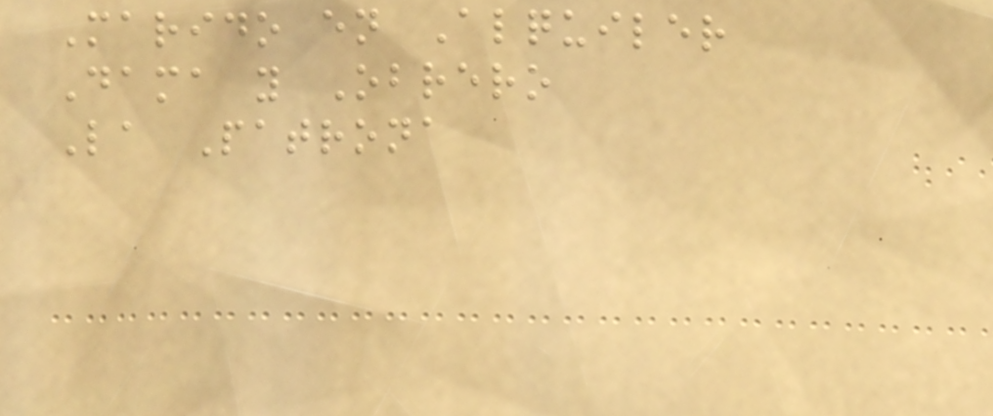Marido en Alquiler
Dama y Obrero
La Patrona
